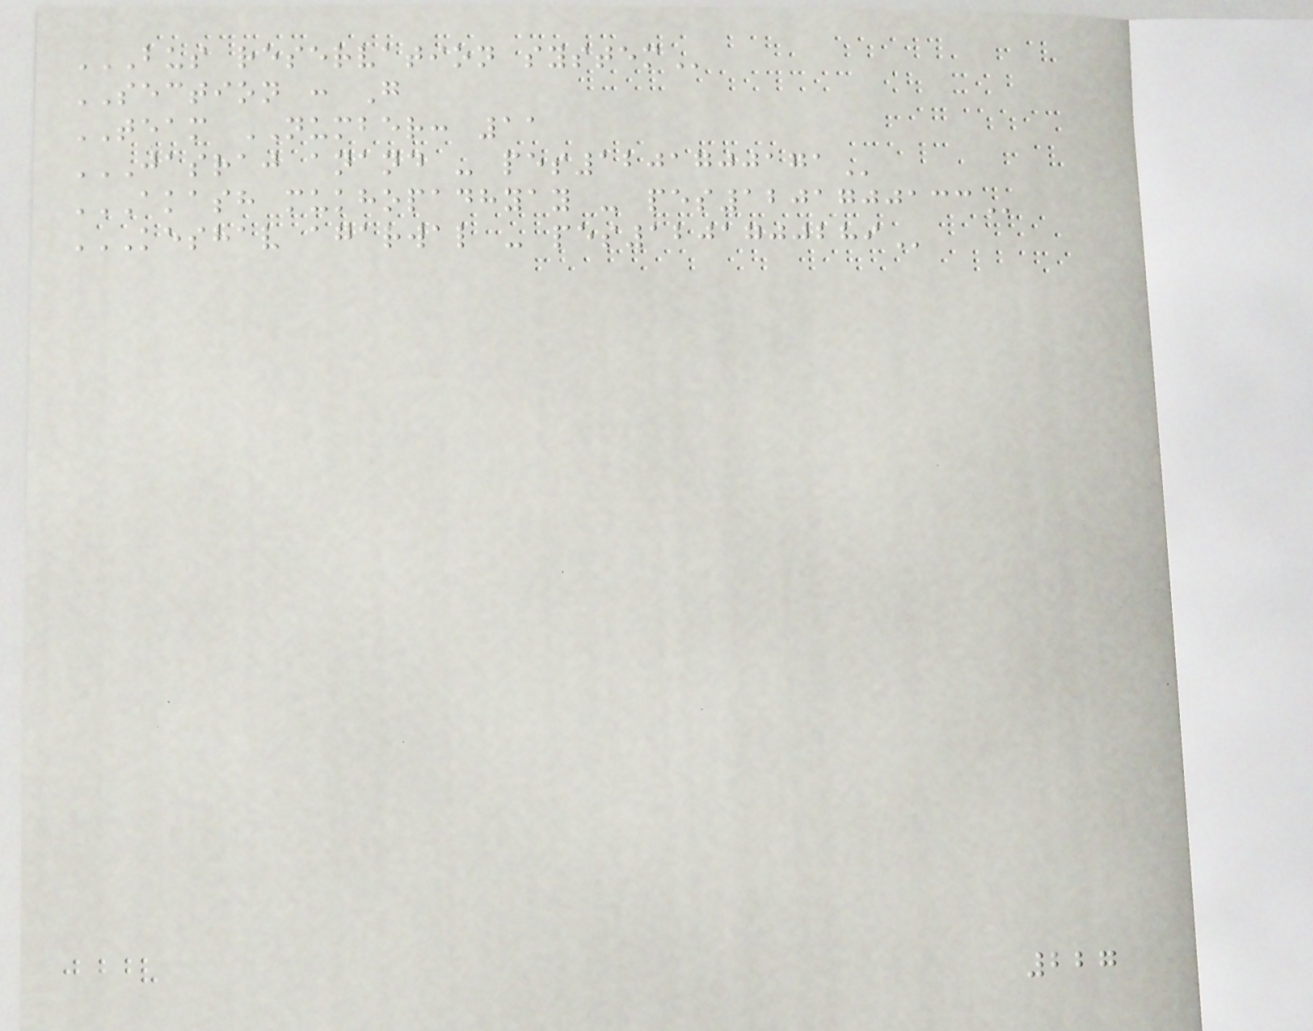BUS RESERVATION SYSTEM
SECTION : G
TEAM NUMBER: 11
JASRAJ ANAND - PES1201700171
AKASH MUKHOPADHYAY - PES1201700133
KESHAV AGARWAL - PES1201700289
227
